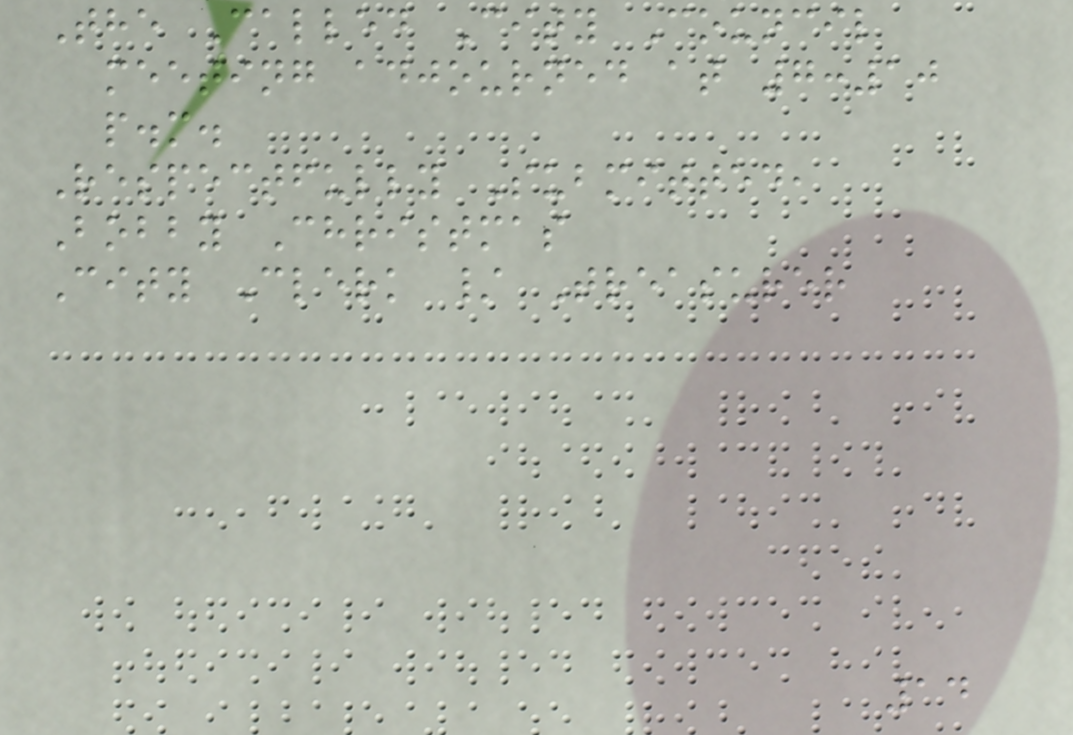The Called City Council
meeting adjourned at 7:10
p.m.
Respectfully Submitted,
Bobby Christmas
City Clerk / Treasurer
14
